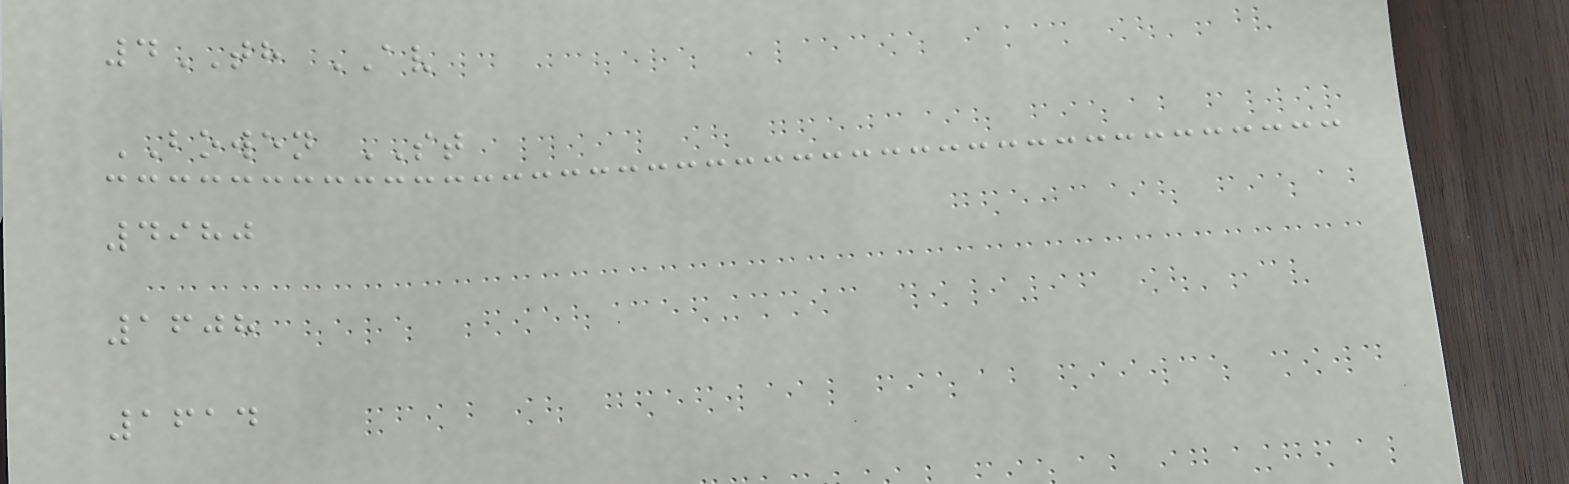4TH AV
BOWEN ST
4980
1608
1614
